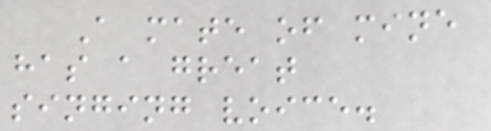A mate of mine
has a great
singing voice.
